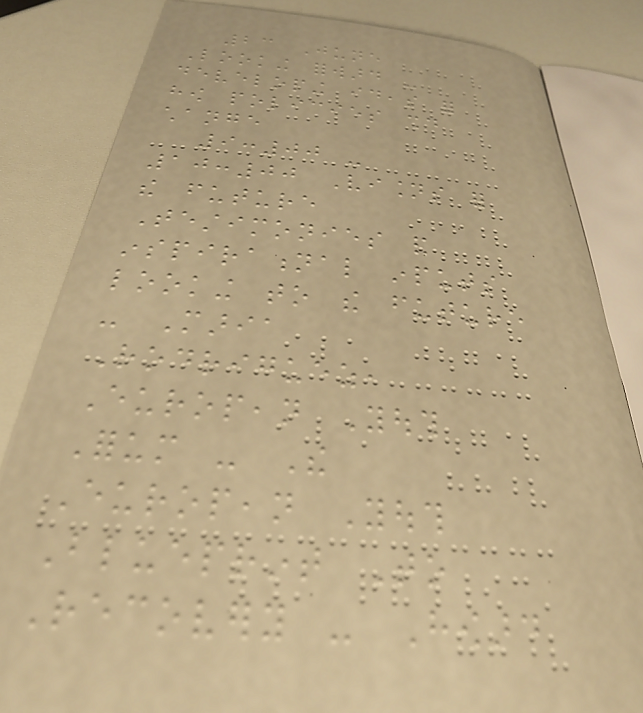23 June
Looking forward -
developing ideas for
how policies should
change
9:00 -
10:00 Visions for
the future
Testimonies and
inspirational inputs
looking to the future
- Maria
Rodriguez,
European Youth
Forum - The
European Youth
Blueprint To
Recovery - Howard
